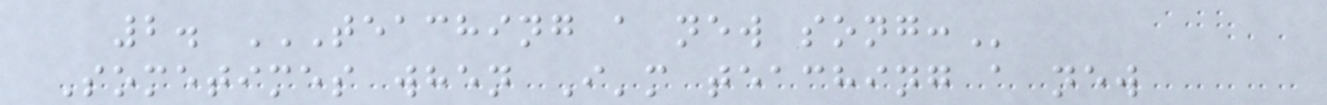2. TEACHING A NEW SONG:
Sometimes when I'm teaching a new
